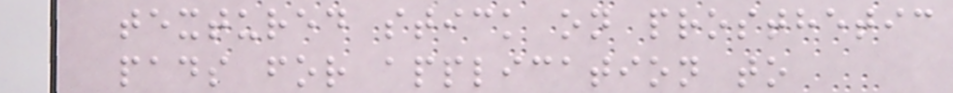textured stick on prosthetic
pads for application to
